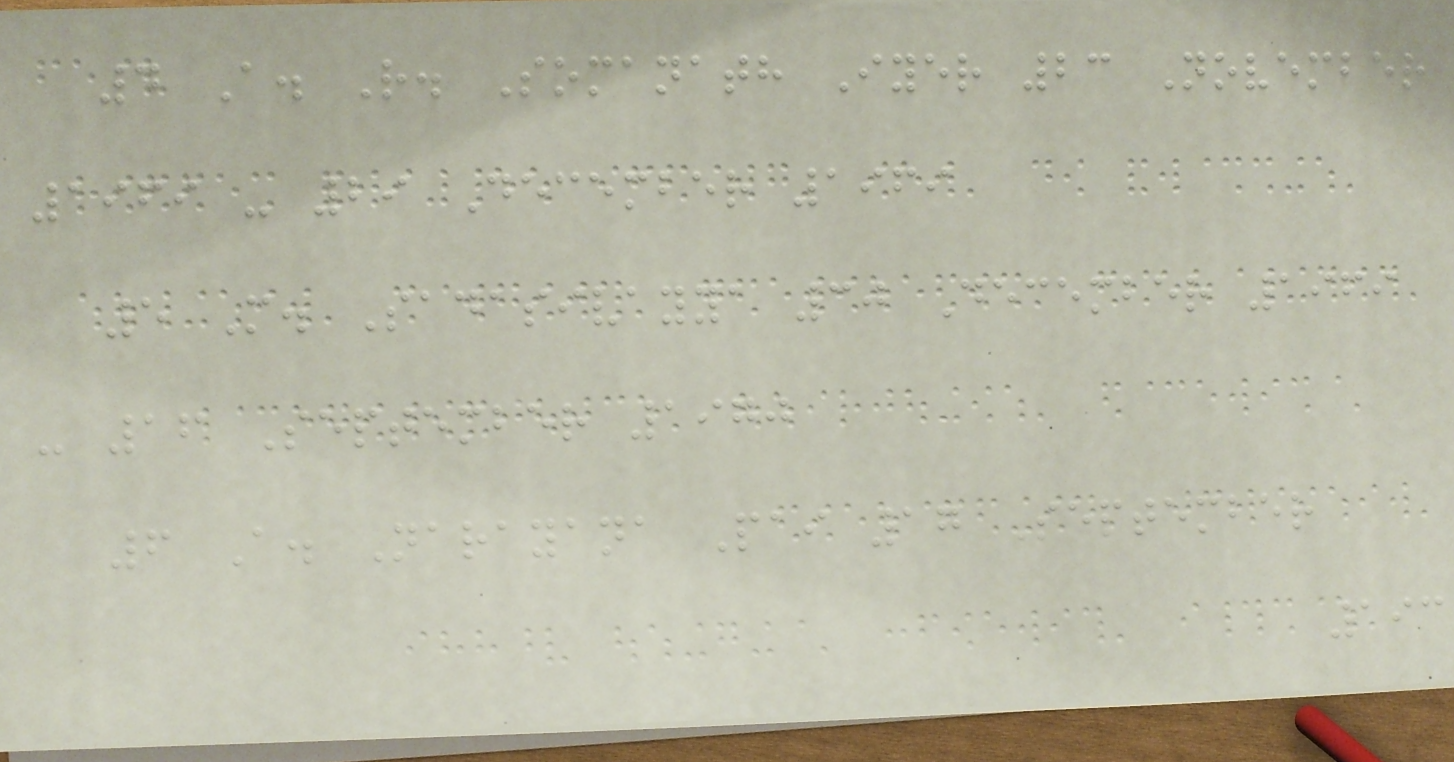4 A. R. Somanath Iyer 23 November
1969 - 29 December 1969
5 M. Sadasivayya 30 December 1969
- 16 September 1970
6 A. Narayana Pai 17 September
193
